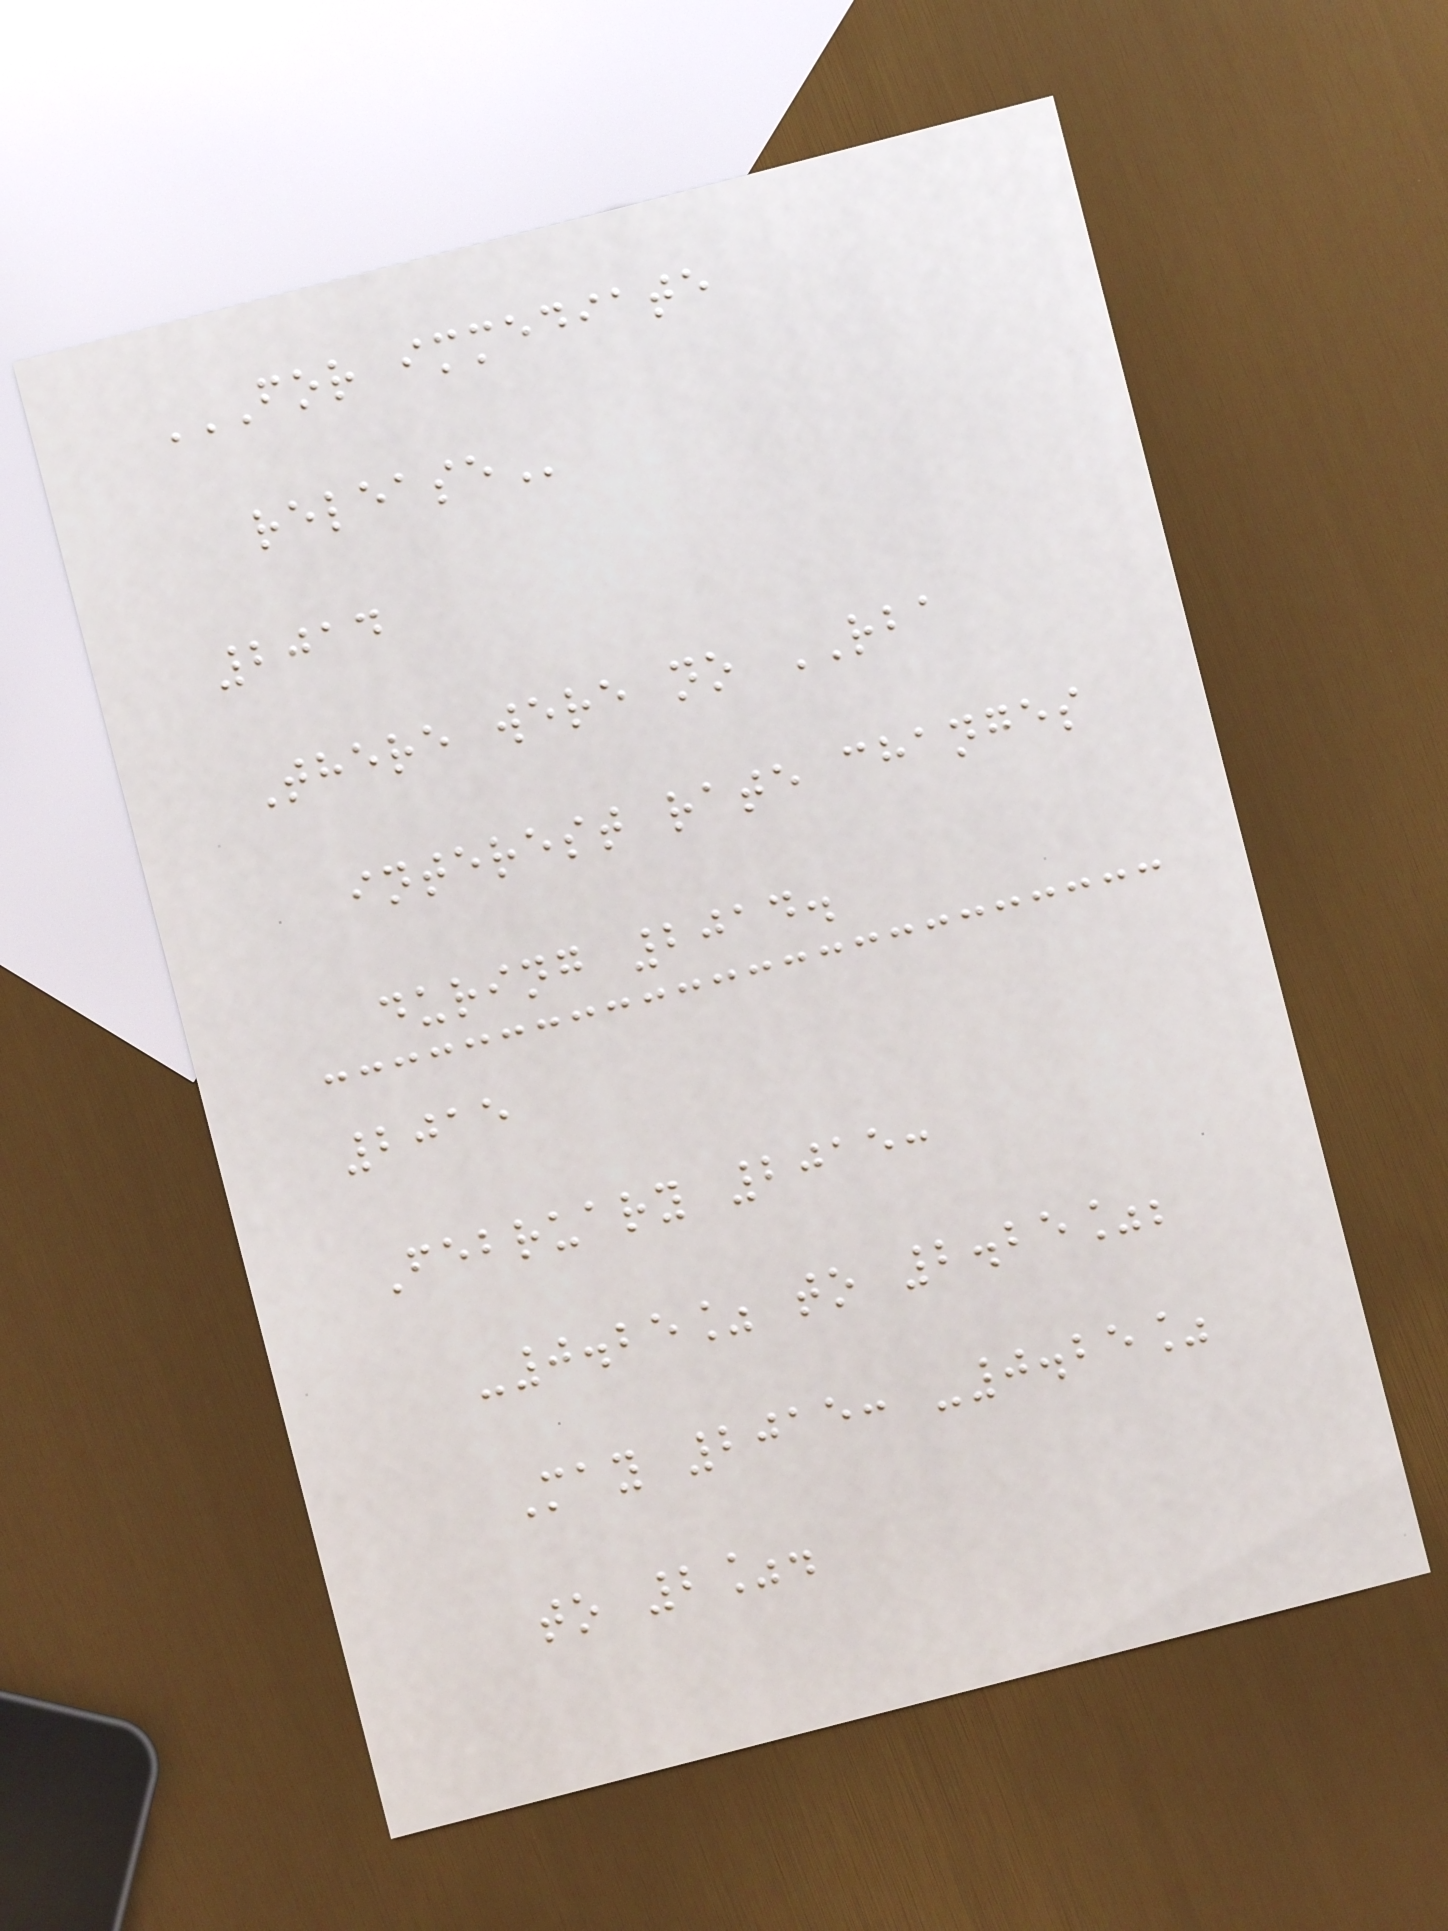FOR IMMEDIATE
RELEASE
2014
There were no RBA
interest rate changes
during 2014.
2015
February 2015:
-0.25% to 2.25%;
May 2015: -0.25%
to 2%.
